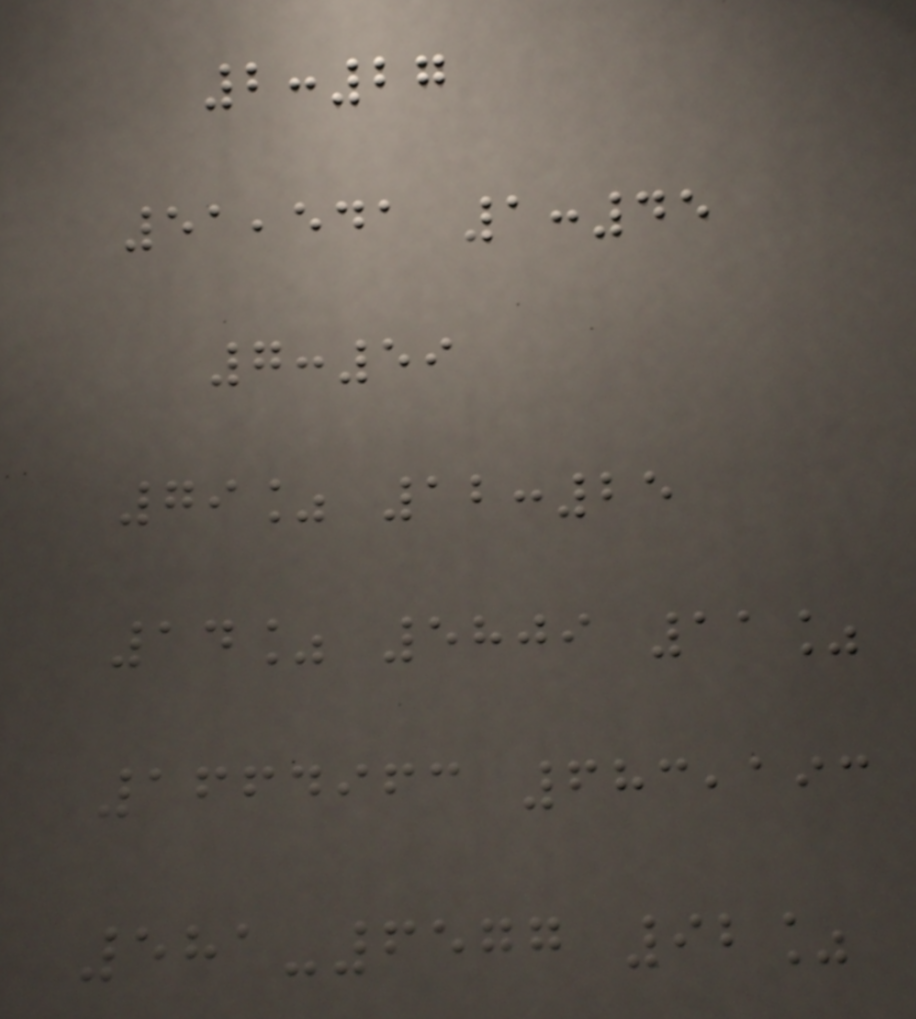2:27
51,541 1:45
7:59
79% 12:25
14% 5809 11%
1664963 683,193
581-6577 92%
